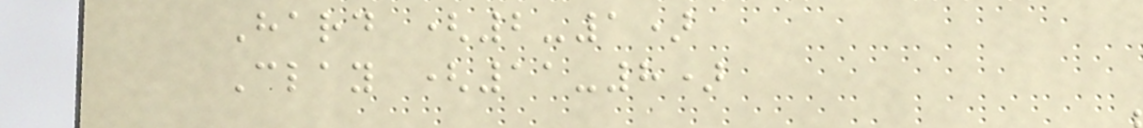Hard (2-1)
Clay (11-8)
